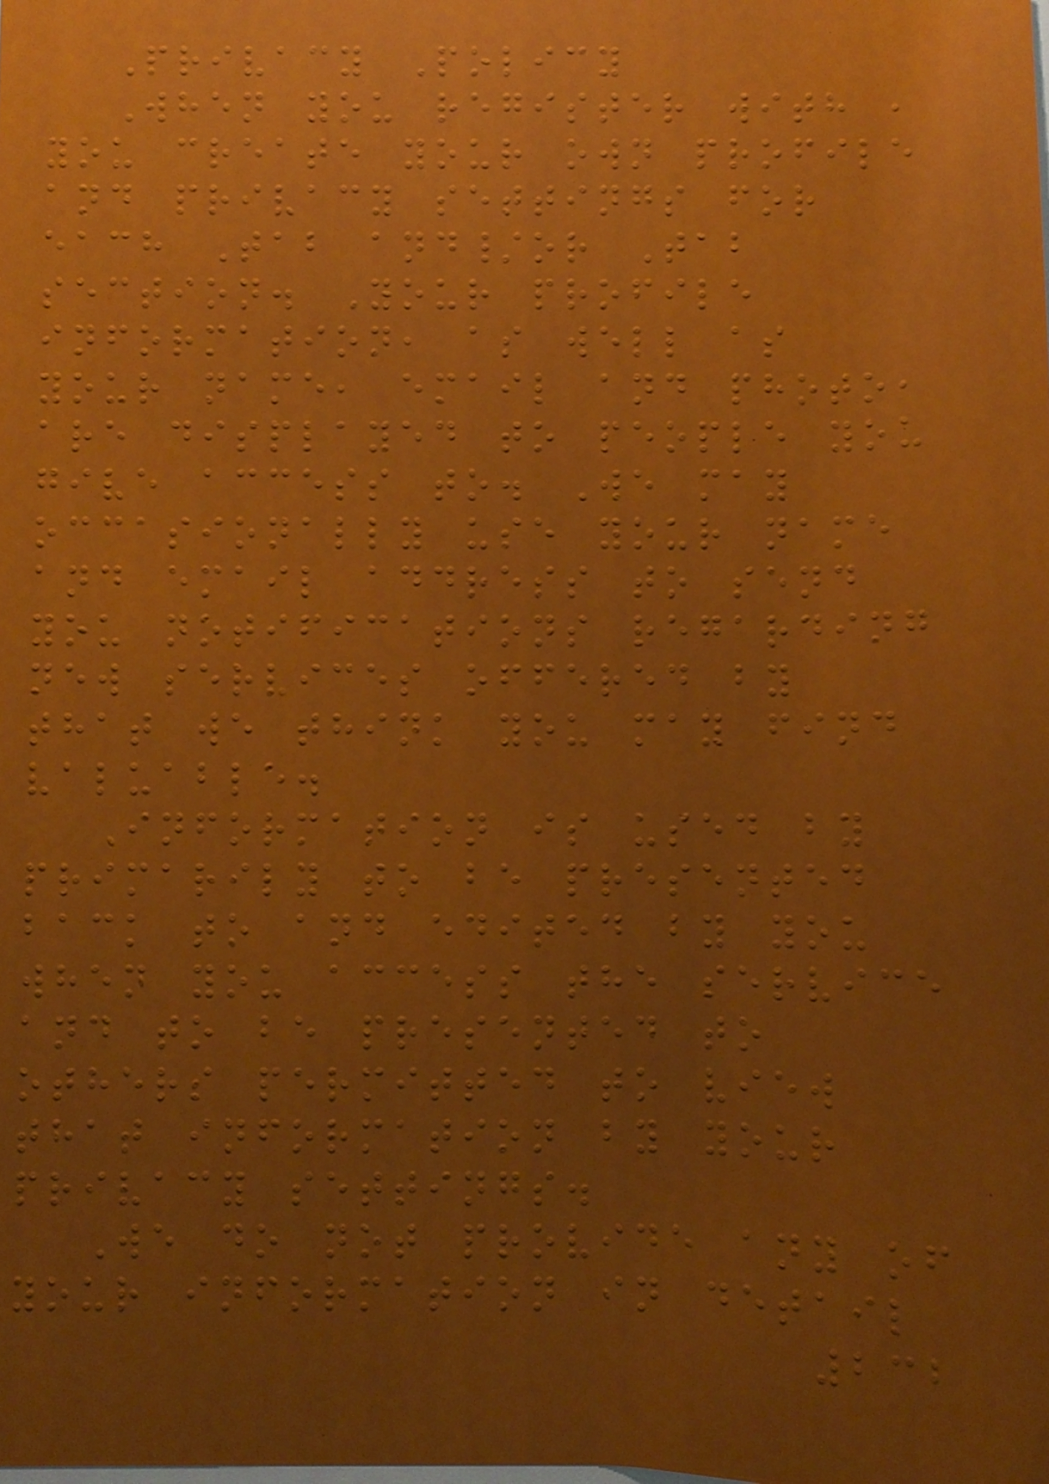Privacy Policy
When you register with ,
you create your own profile
and privacy settings for
each Tab and/or Tab
section. Your profile
information, as well as
your name, email and photo,
are displayed to people you
give access to. We may
occasionally use your name
and email address to send
you notifications regarding
new services offered by
that we think you may find
valuable.
Information is used by
primarily to be presented
back to and edited by you
when you access the service
and to be presented to
others permitted to view
that information by your
privacy settings.
We do not provide any of
your information in detail
232
